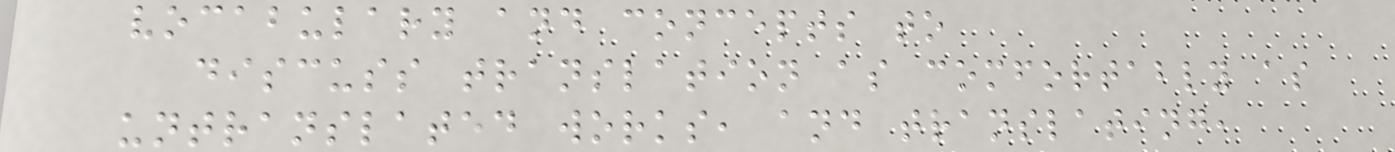vocabulary and concepts to
discuss translation as comfortably as
untranslated works, and translating,
